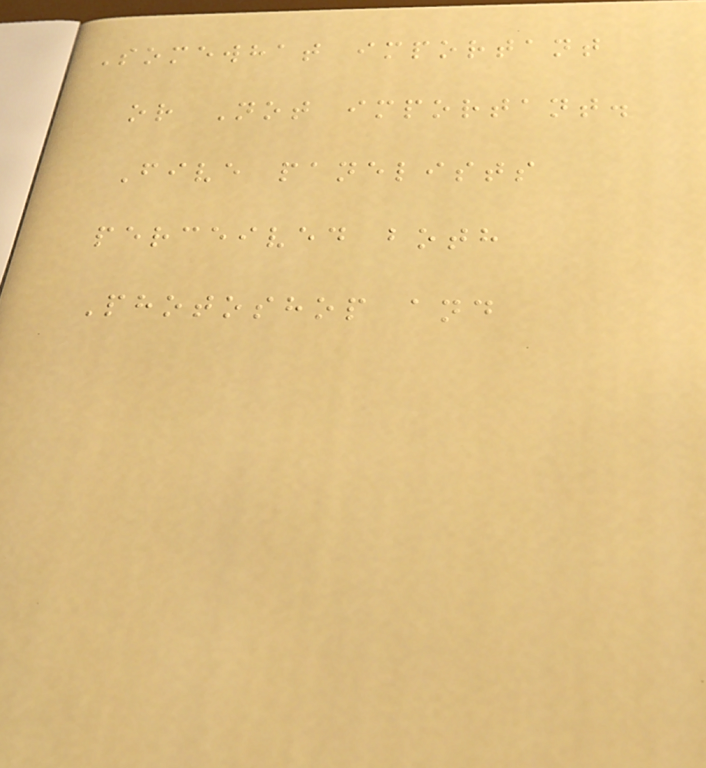Somewhat important
or Not important.
Five panelists
perceived both
Photoshop and
